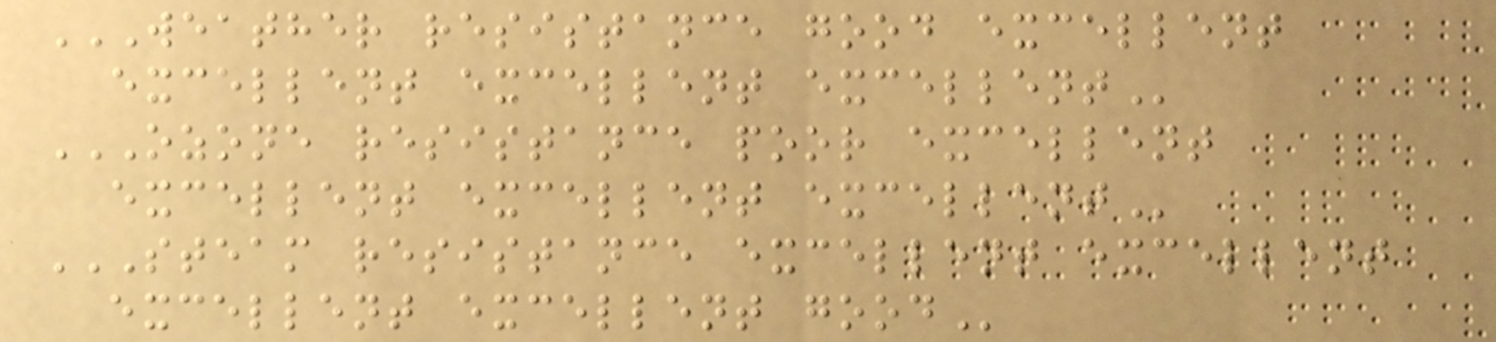WEATHER RESISTANCE GOOD EXCELLENT
EXCELLENT EXCELLENT EXCELLENT
OZONE RESISTANCE POOR EXCELLENT
EXCELLENT EXCELLENT EXCELLENT
STEAM RESISTANCE EXCELLENT EXCELLENT
EXCELLENT EXCELLENT GOOD
